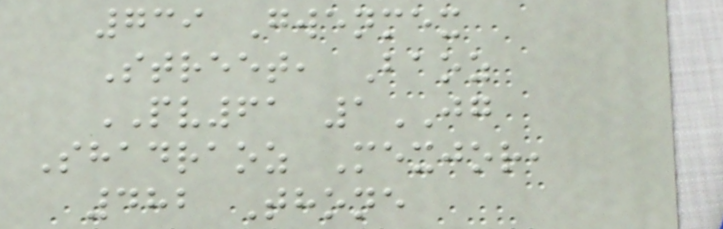739 Gwenmex
Street, Baoz
PV61 1JG
Shadraoz Mexjor,
482 Thone
